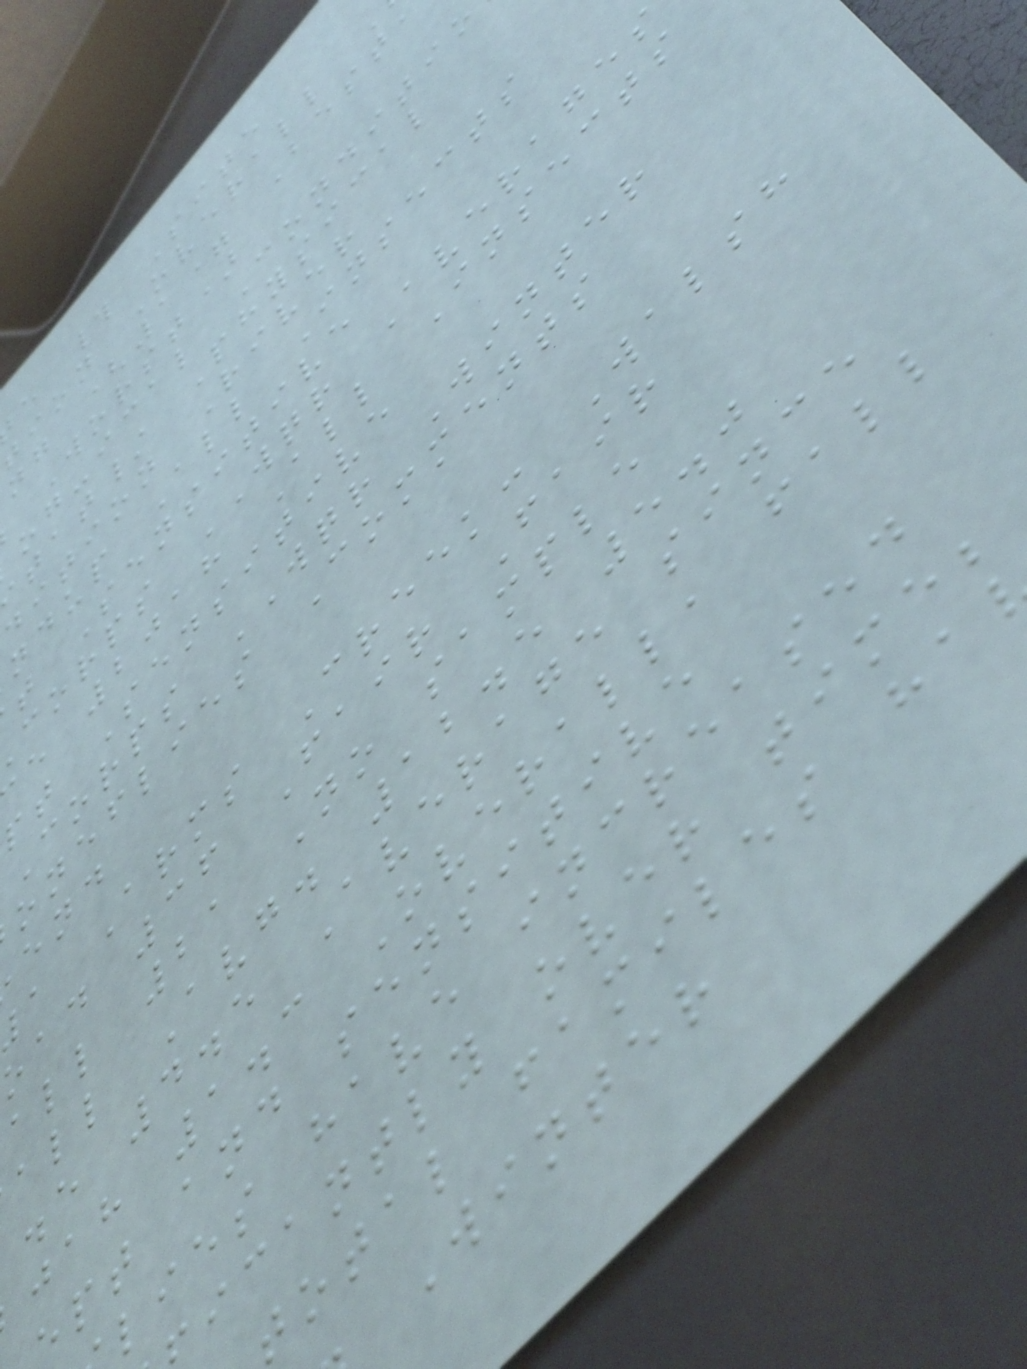e # Site
tion Overall
ng (1= Best
Worst)
og-ical Conditio
tat/ Physical
dition River
ndup All Insects
t Sensitive
corps WQR Averages
e 2018 All Insects
pt Sensitive
Corps WQR Winter
oneflies Comments
a Arms Creek: Walsh
oad 36 Fair Fair
all 21 No sample
all Avg. 12.5 5.0
.e 4.5 Average since
jah 1.3 Overall, fall
pt and sensitive
lies have increased
icantly over time;
total familes ha
Winter
